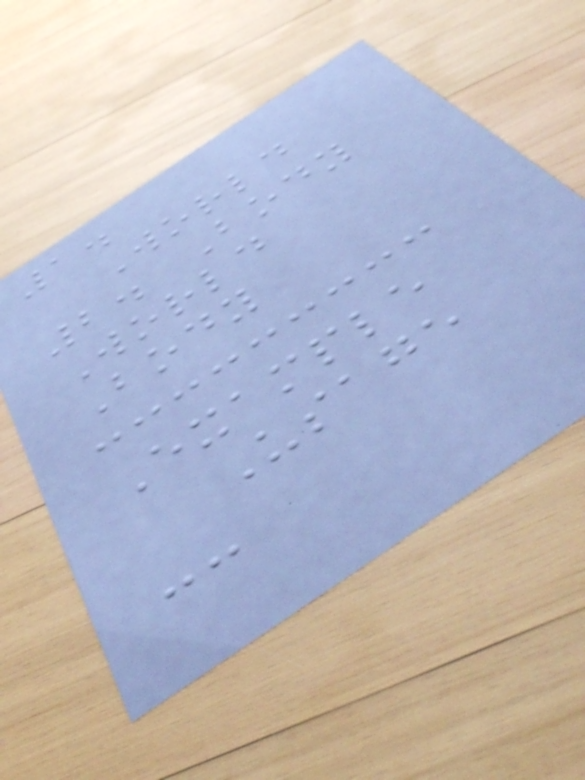1.
World
2. Body
World
Body
Example
Usage
--
